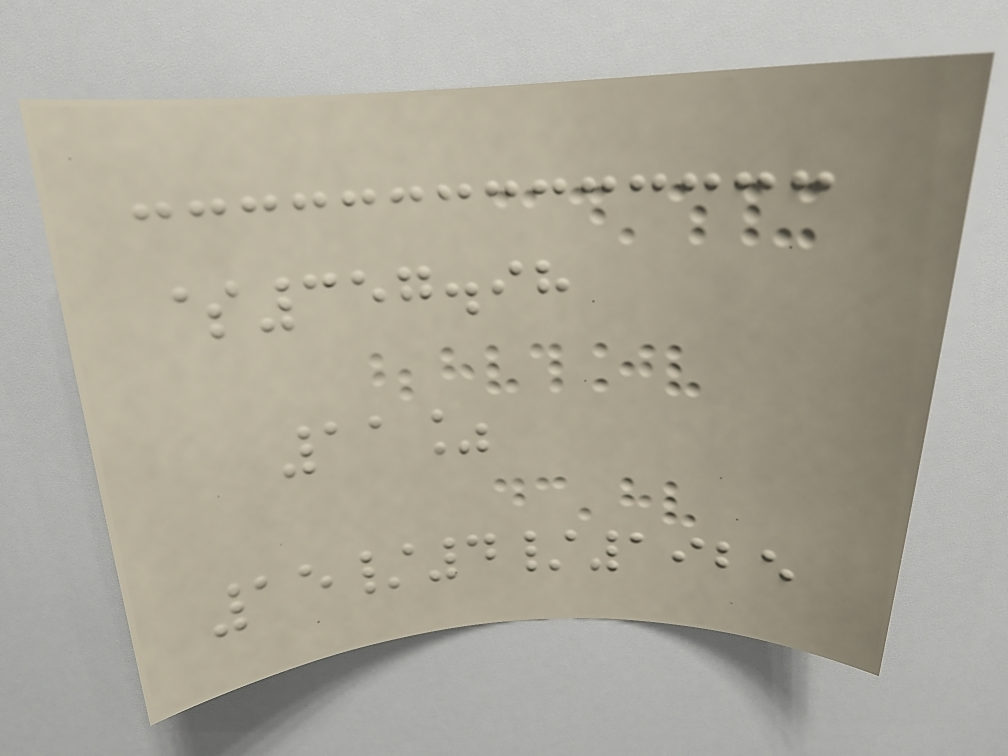$357.98
11%
15/4/1925
